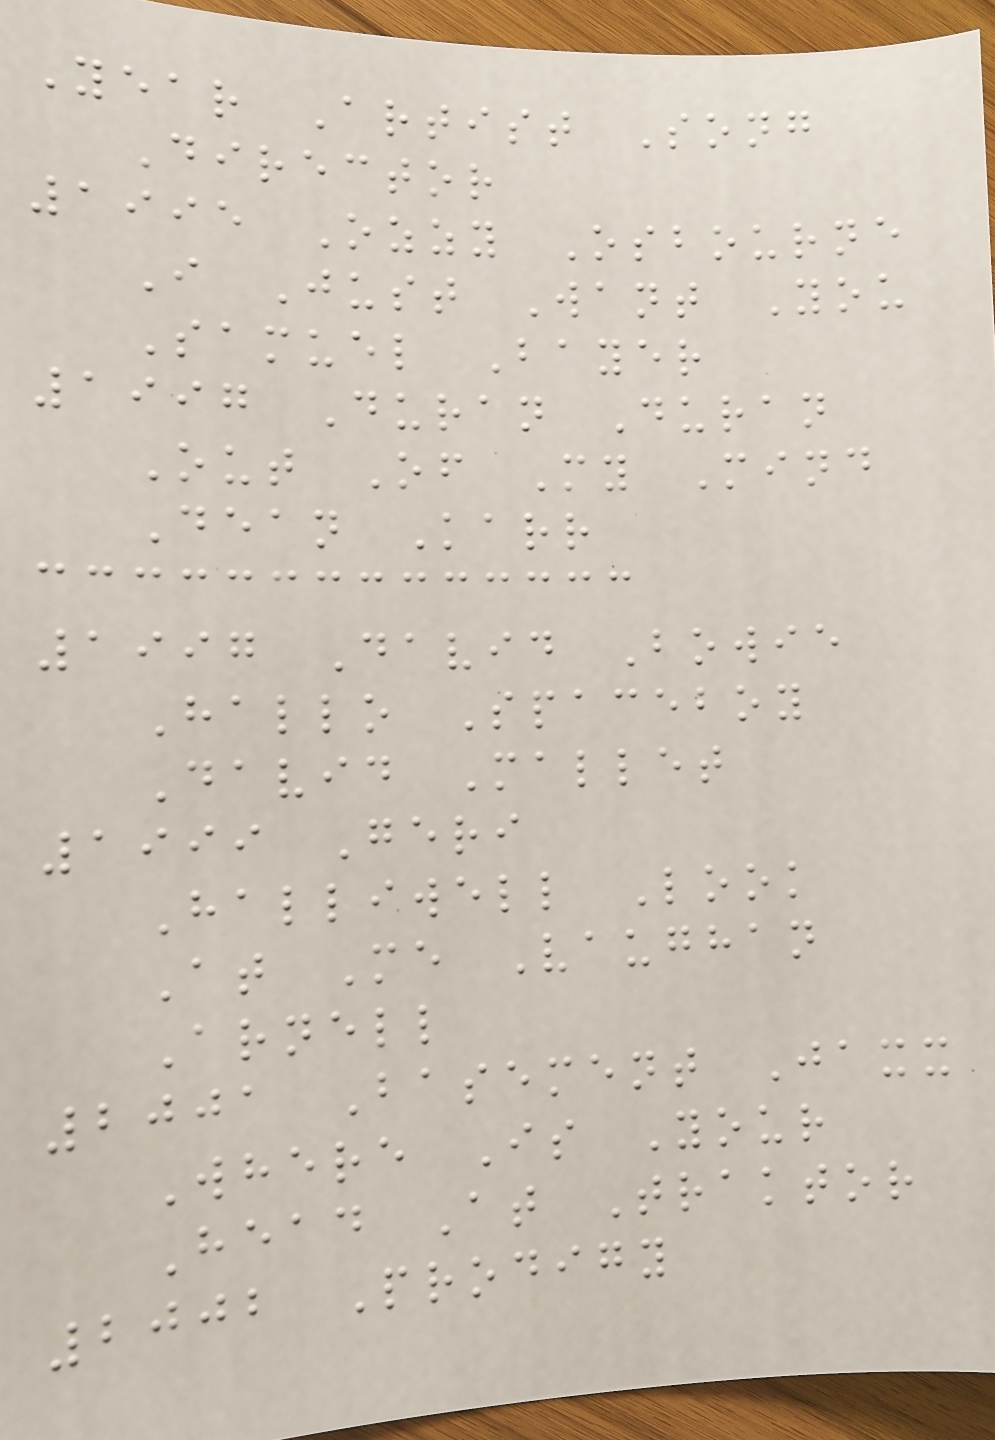Year Artist Song
Director
1995 Ozzy Osbourne
I Just Want You
Samuel Bayer
1997 Duran Duran
Out Of My Mind
Dean Karr
1997 David Bowie
Hallo Spaceboy
David Mallet
1999 Geri
Halliwell Look
At Me Vaughan
Arnell
2001 Basement Jaxx
Where Is Your
Head At Traktor
2002 Prodigy
